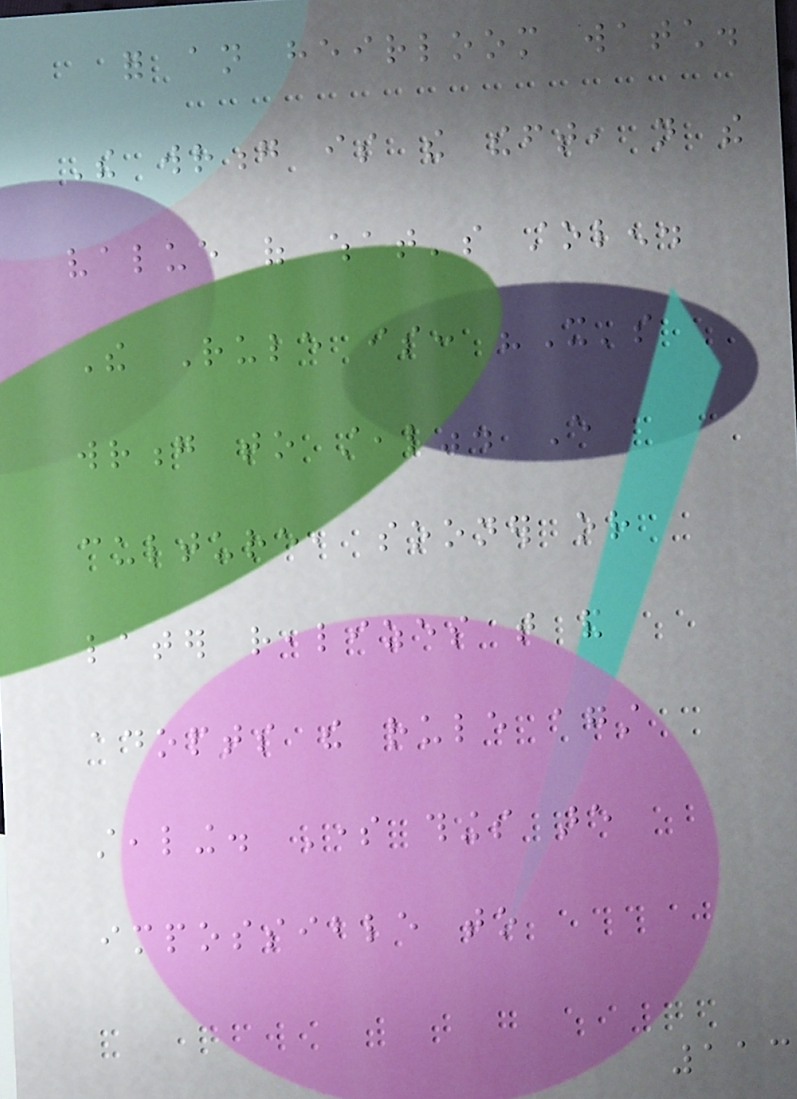for an heirloom watch.
The wrong is the theft, not the
value of what's stolen.
The Rule is: "It's
wrong to steal". Every
culture, sooner or
later realizes that and
adopts the rule against
stealing. Some things are
impossible to
113
